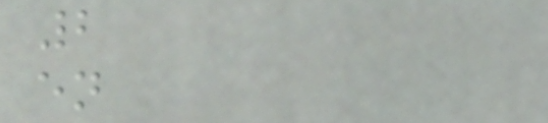2
en
